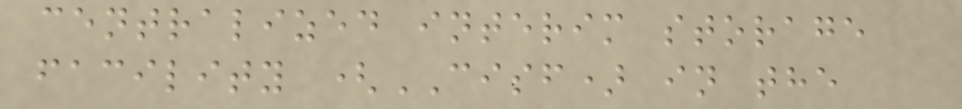centralized interim storage
facility (CISF) in the
